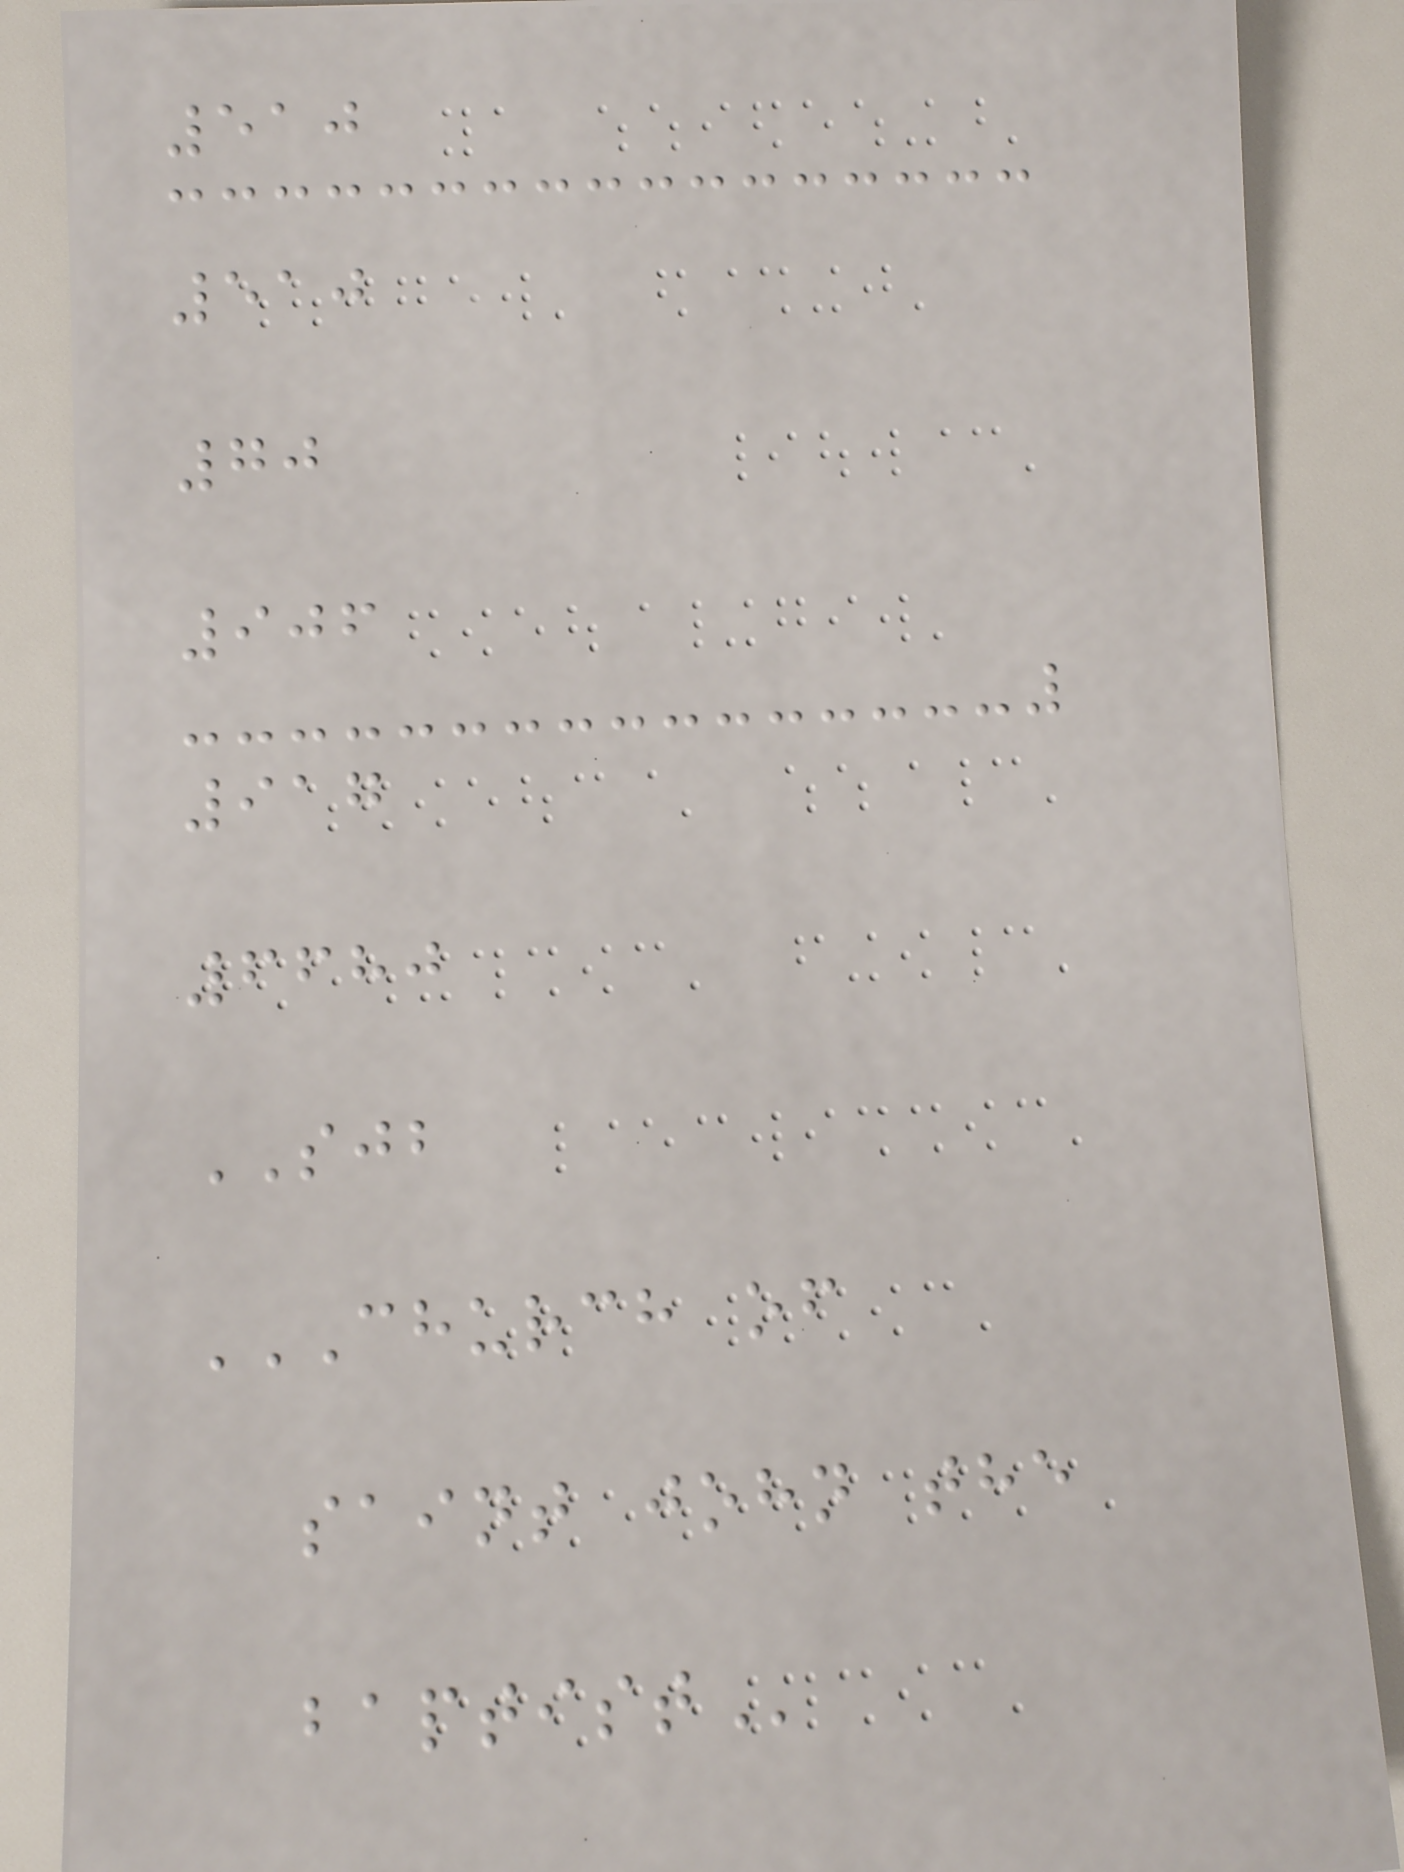510
510
70
906
917
6680
SJB
CHURCH OF
SAINT JOHN THE
BAPTIST
